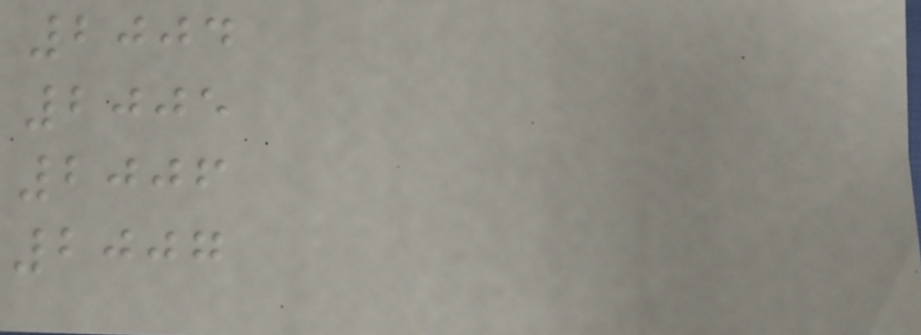2004
2005
2006
2007
